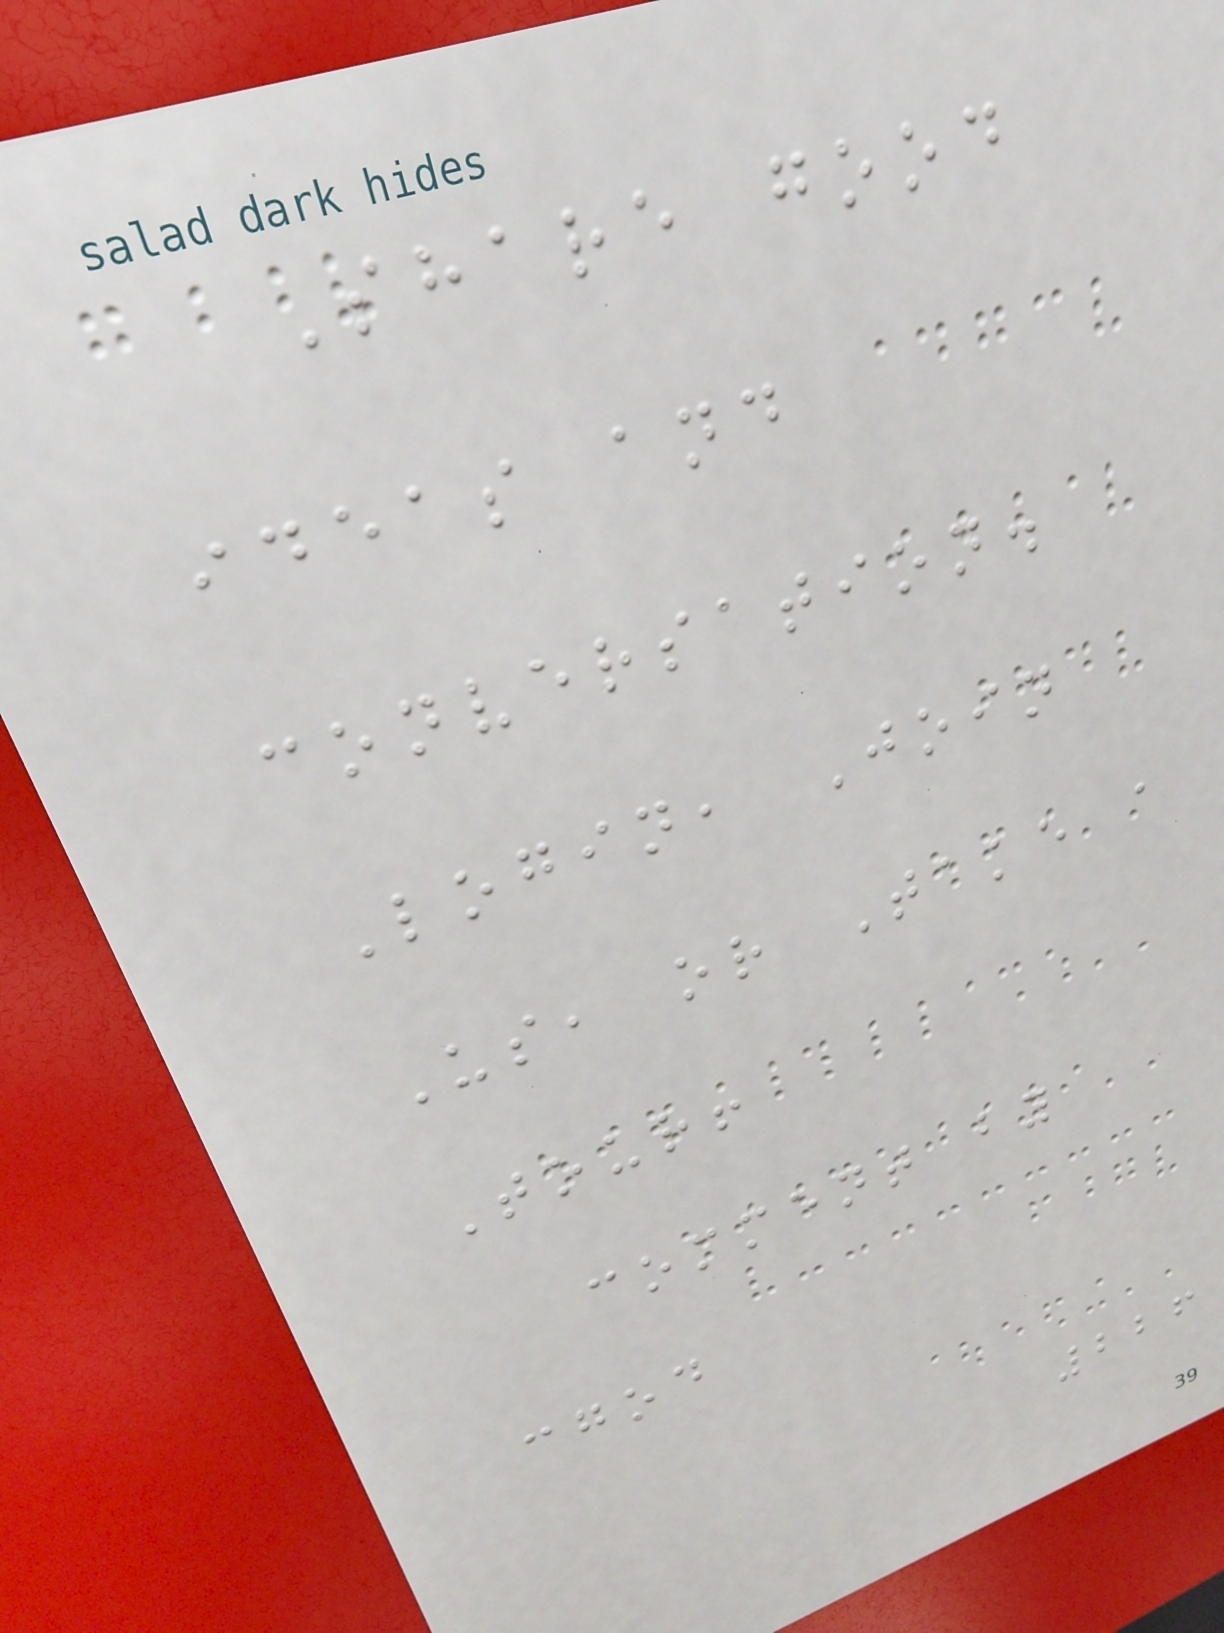Share good
ideas and
conversation.
Login, Join
Us, or Take a
Tour!
comment by
cgod
226
